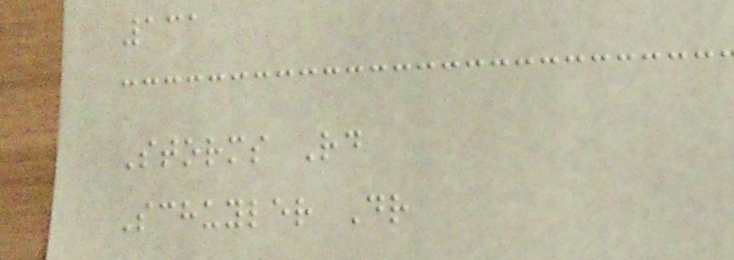131
Storms Rd
Schuyler Dr
